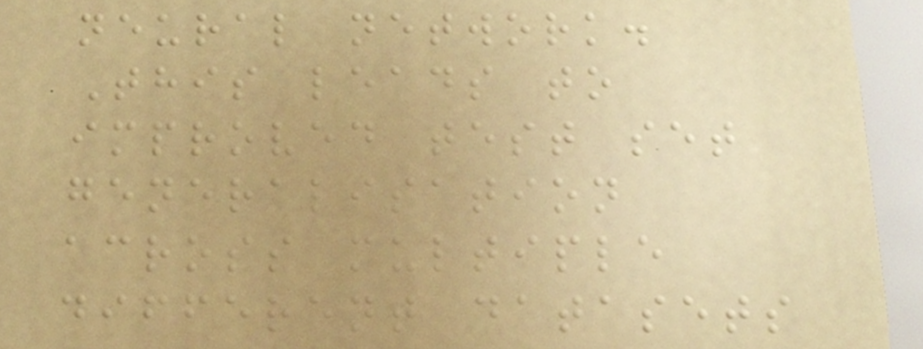neural network.
This leads to
improved test set
generalisation
across multiple
different datasets
